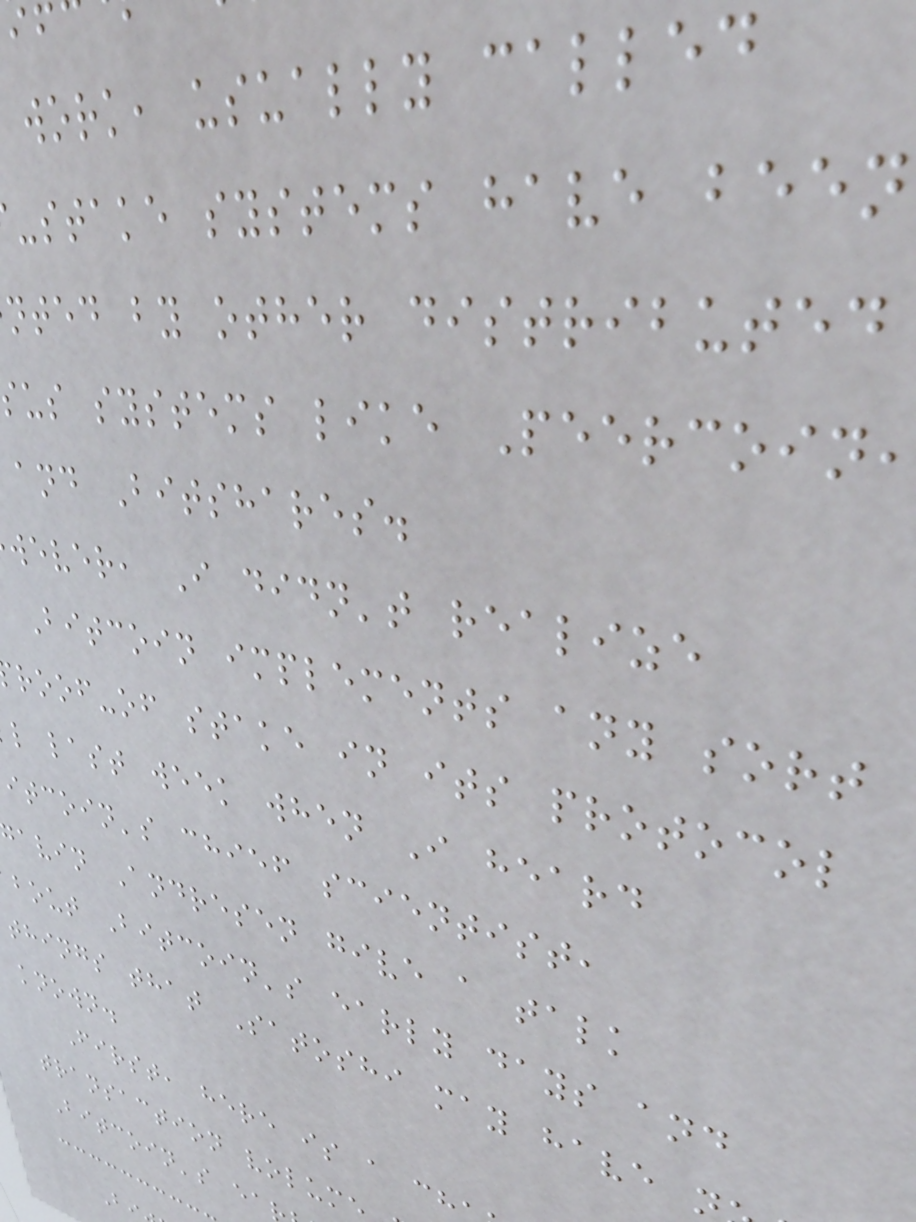work, usually called
-stake systems have been
nted by other distributed
us systems like Peercoin
and Bitshares.
wever, I didn't realize
Bitcoin implements any sort
roof-of stake in its protocol
l last week when I heard
itcoin's chief scientist,
avin Andresen give a talk
bout Bitcoin's early days and
things that Satoshi may have
known.
First, here is a ch
transaction volum
Bitcoin's ea
